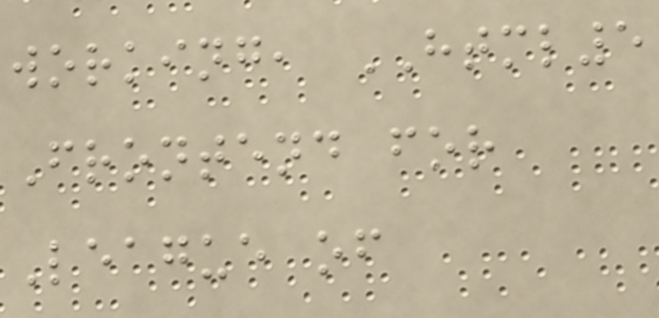working, HTML5
Frontend for
League of
